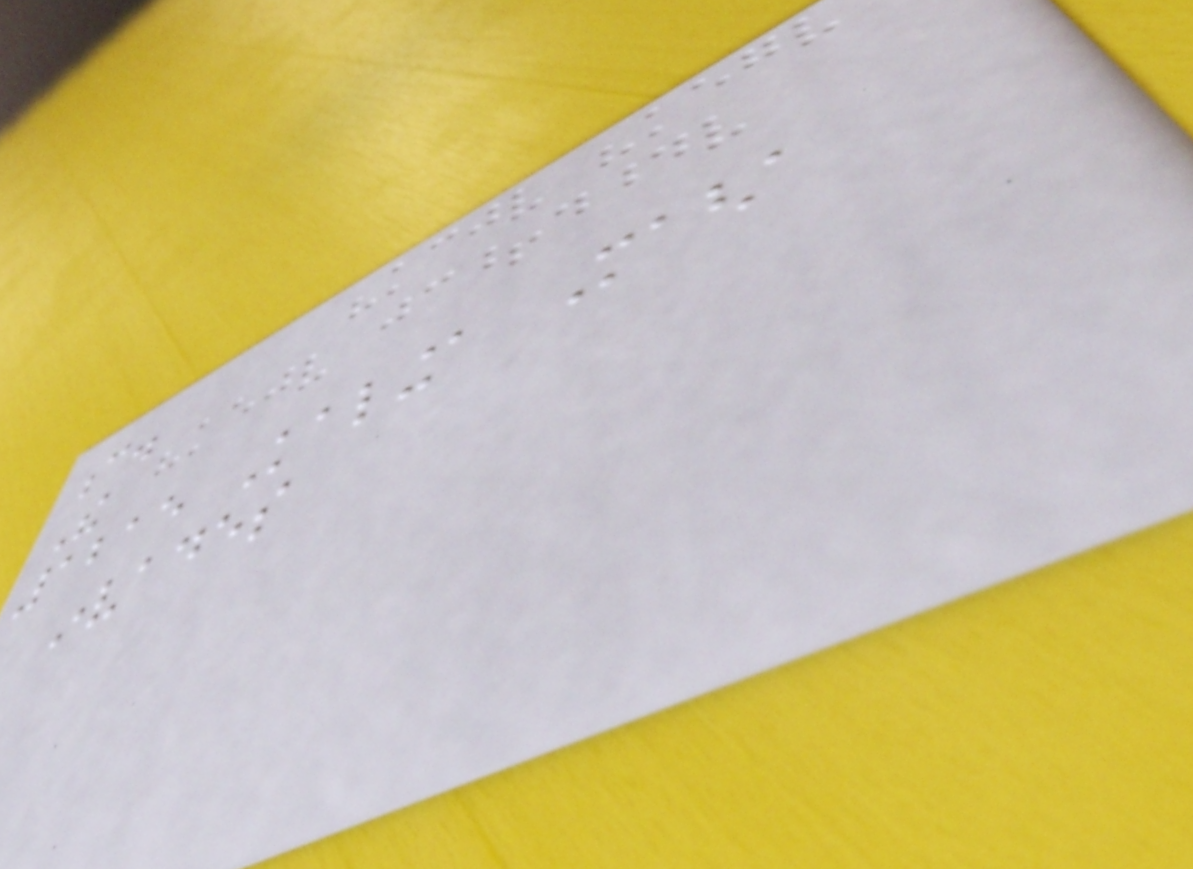c.
The
1215 Kalinga Magha
invades
